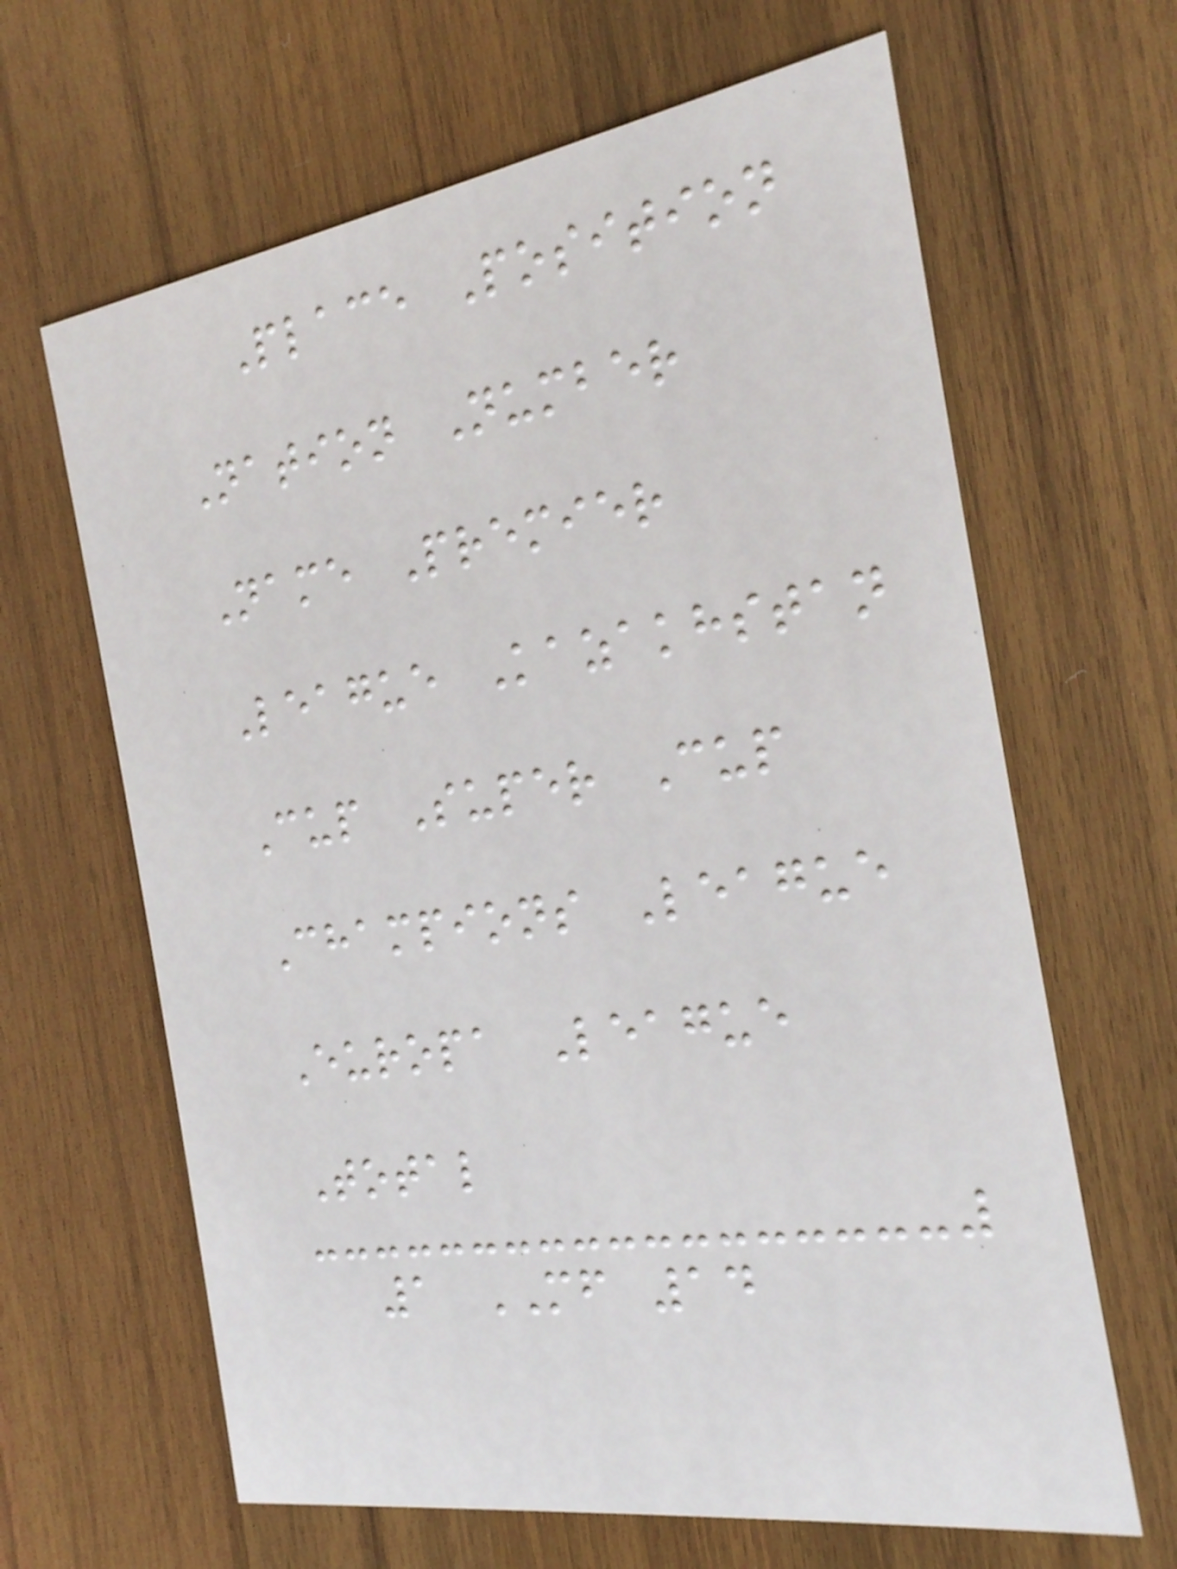Place Position
Nation Number
Name Premier
League Kazakhstan
Cup Super Cup
Champions League
Europa League
Total
1 MF 14
